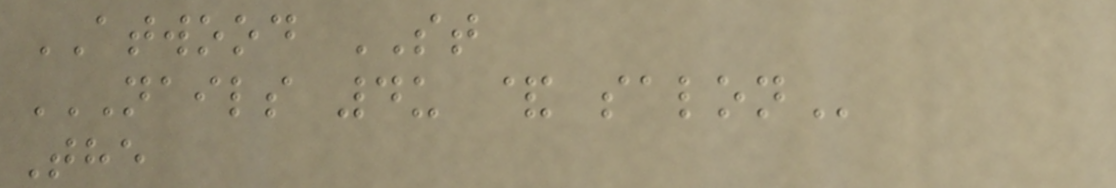ATWOOD ST
NAILS 4U & SALON
The
